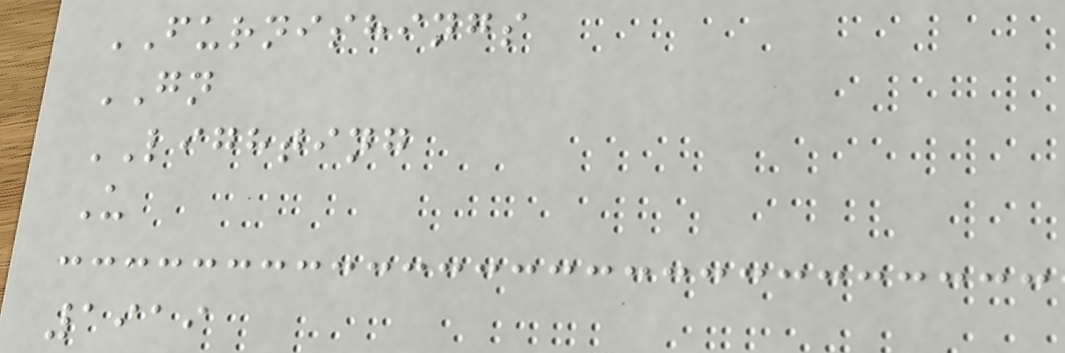FURNISHINGS
GN
LIGHTING
U
1919
